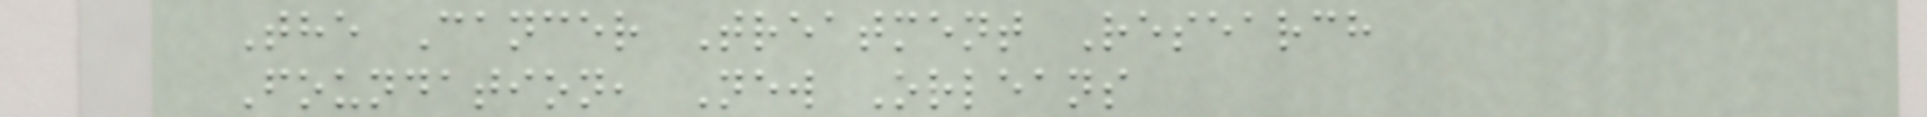The Cancer Treatment Research
Foundation, New Orleans
